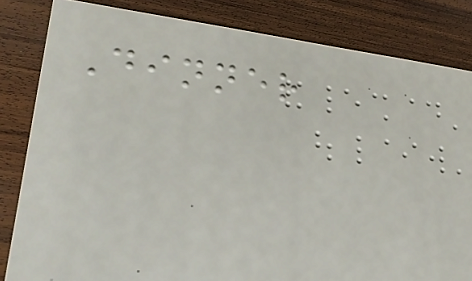Dinner
